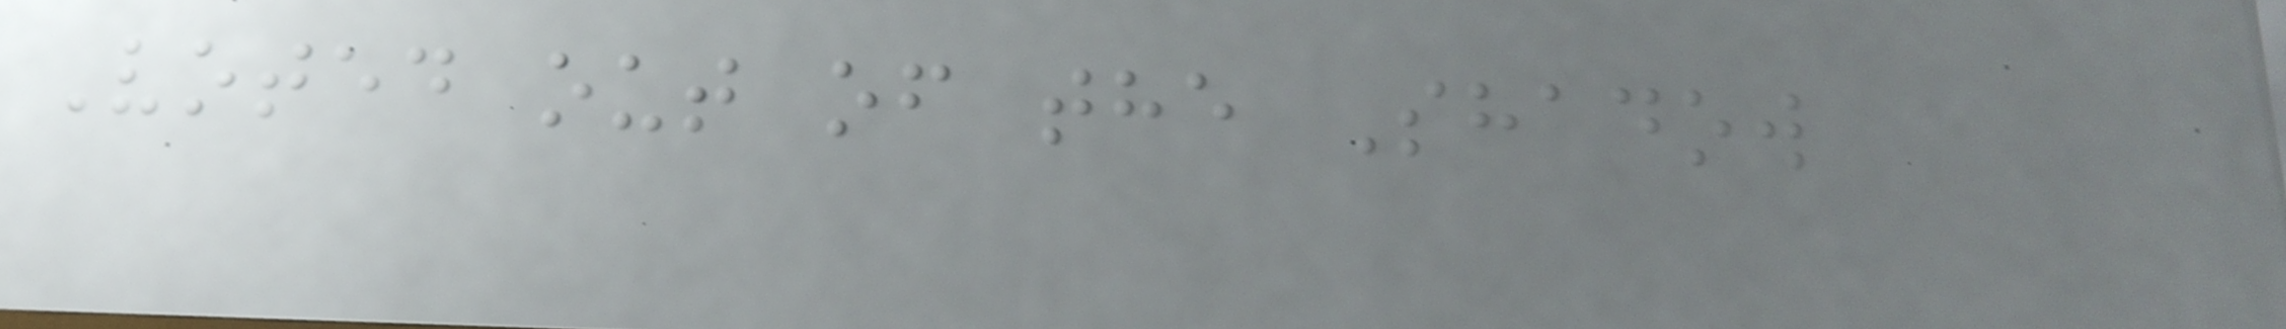Voted out of the Shadow
